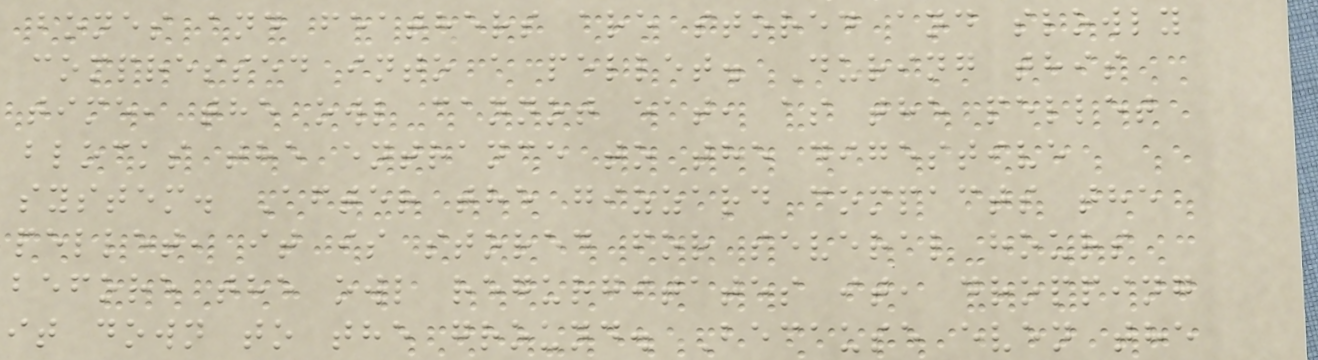bones and feathers are stored and slowly
compressed into a pellet. During this
time, the owl cannot eat, as the pellet
blocks the entrance to the digestive
system. After the gizzard compacts the
pellet, it is stored for several hours
before the owl regurgitates it, dropping
it down to the ground. Because even the
